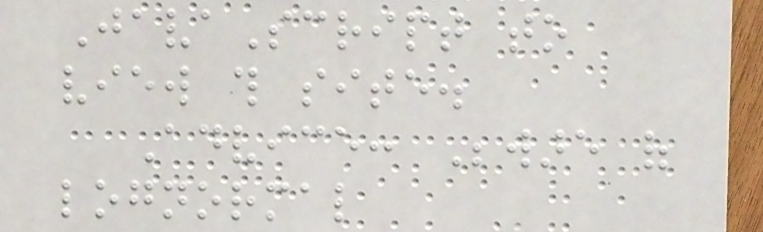JavaScript to
view this site.
Advice: Beware of
lognormal
